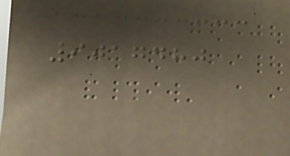9017480
